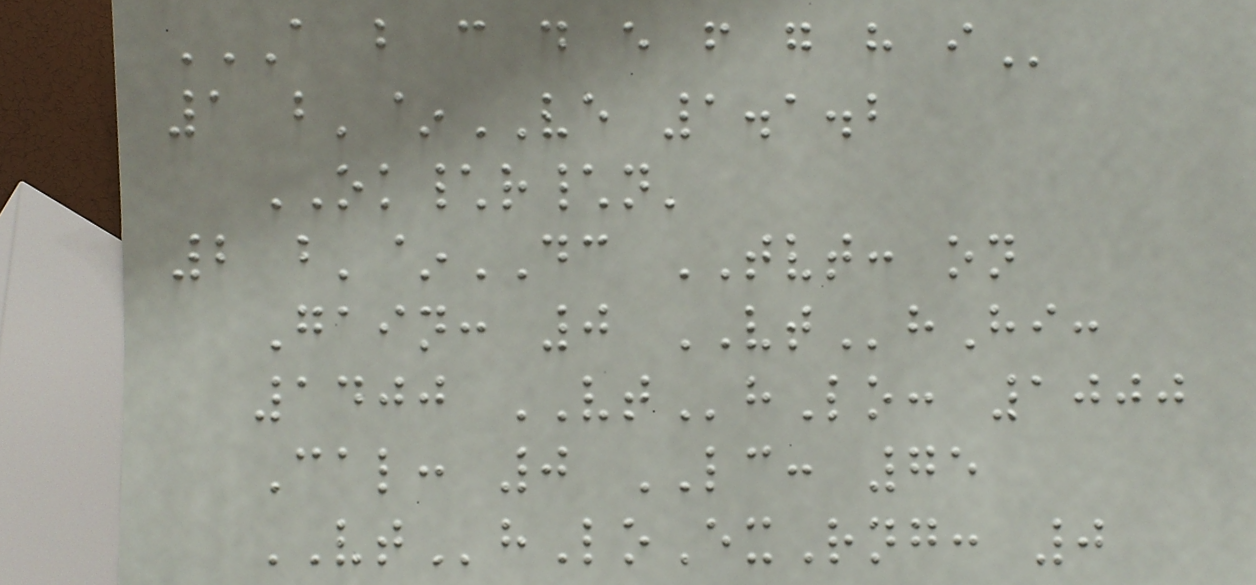A B C D E F G H I
1 b'~VE 1.1.2
OK\r\n'
2 b'~DC TVT: on
Gain: 0 VThHi:
1400 VThLo: 1000
Cal: 0 LC: 75
VThLoExRng: 0
